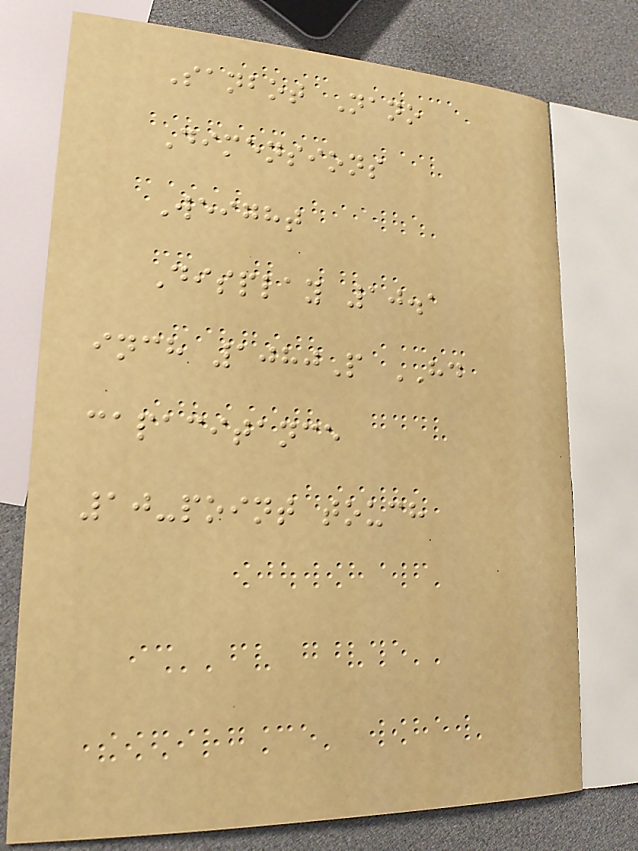Sanbot Nano
Dimensions
Weight
Display 10.1
inch 1080P HD
capacitance
10-point touch
